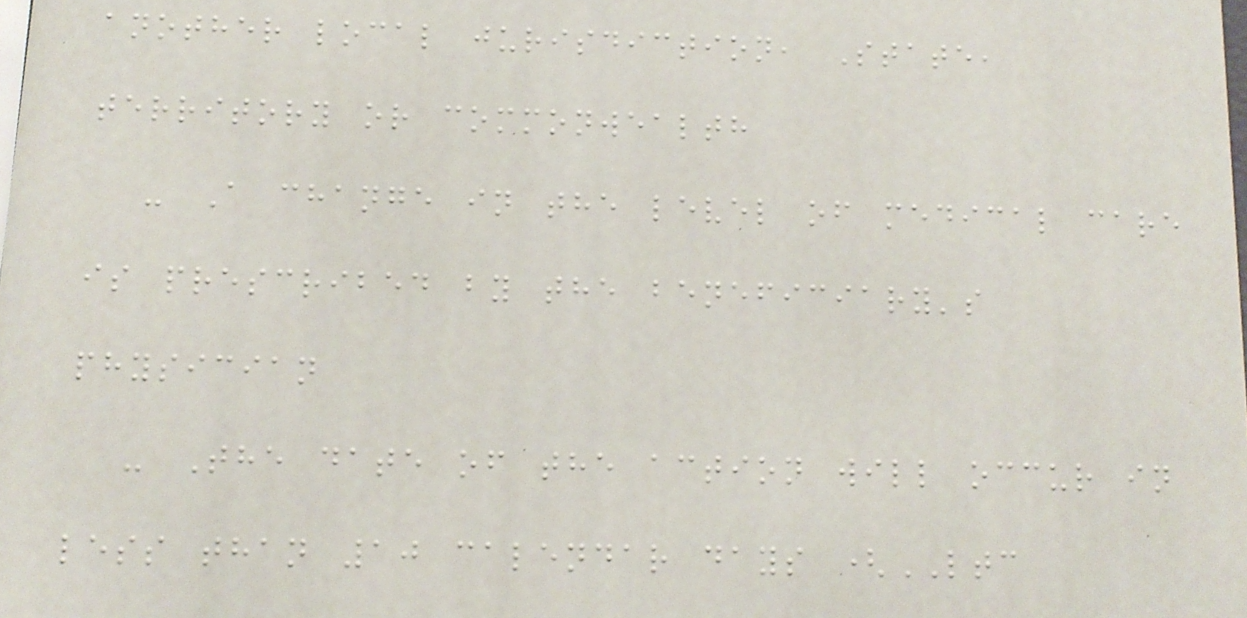another local jurisdiction, State,
territory or commonwealth
- A change in the level of medical care
is prescribed by the beneficiary's
physician
- The date of the action will occur in
less than 10 calendar days (LTC
